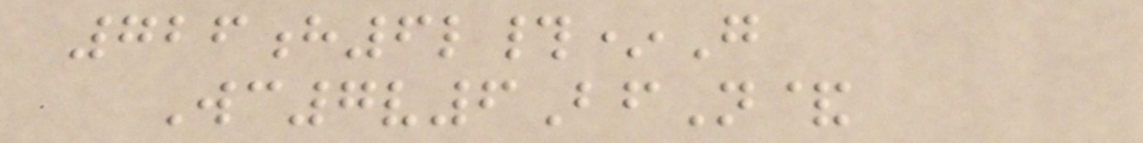726h6l#*G
Wc7v6BfN&
